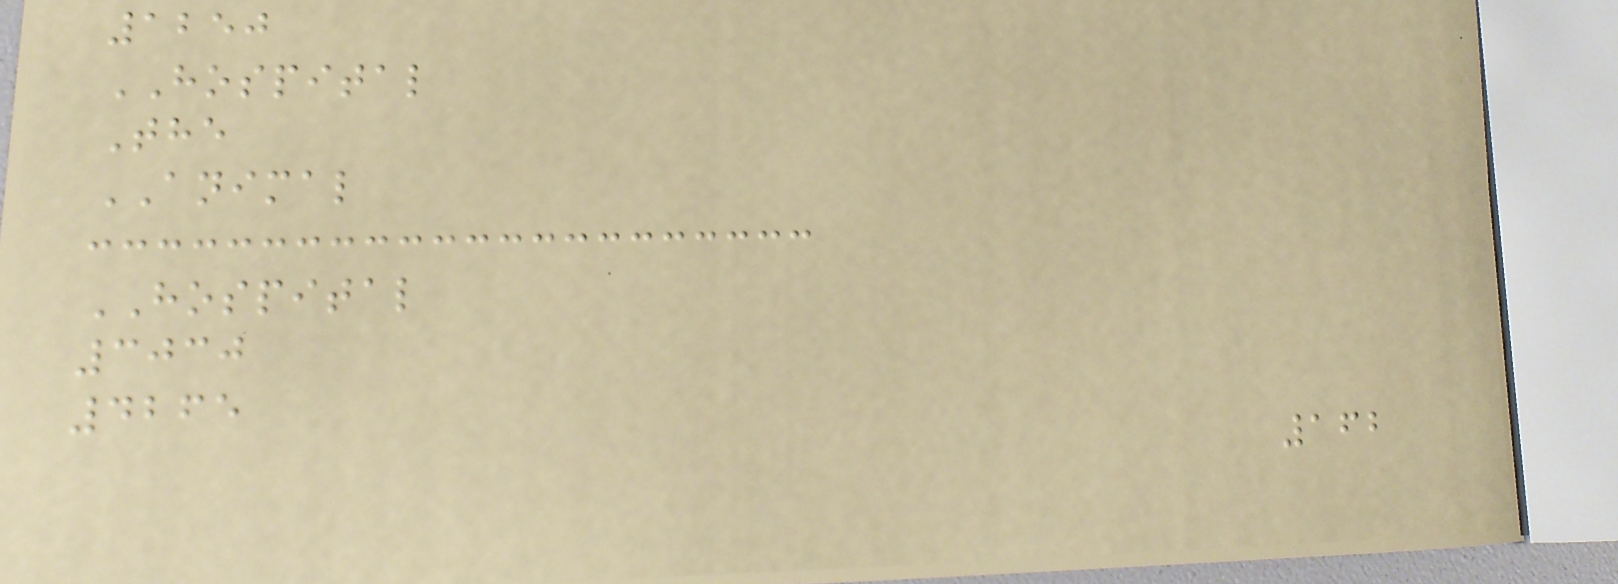1250
HOSPITAL
The
ANIMAL
HOSPITAL
3030
4265
162
